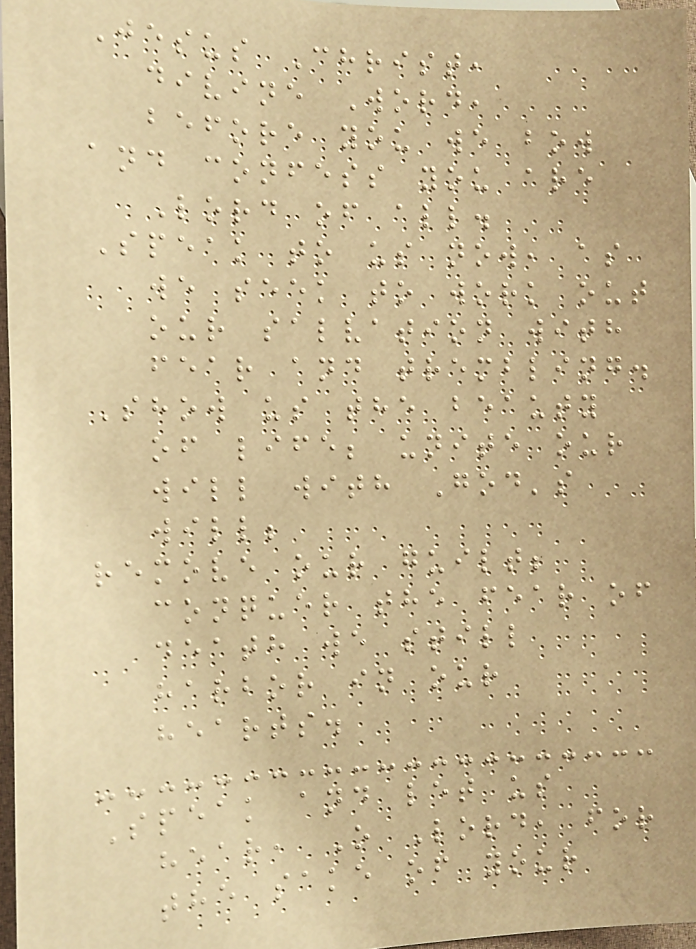Jesus Christ,
divine Word,
before you we bow
and confess you are
Lord of all.
Speak to us now, as
we seek to work out
our salvation with
fear and trembling.
Show us the beauty
of life; unite our
will with God's
will;
remove our guilt;
conquer the fear of
death we still
harbor in our
hearts.
Speak and let us
hear, O Lord, for
the sake of your
